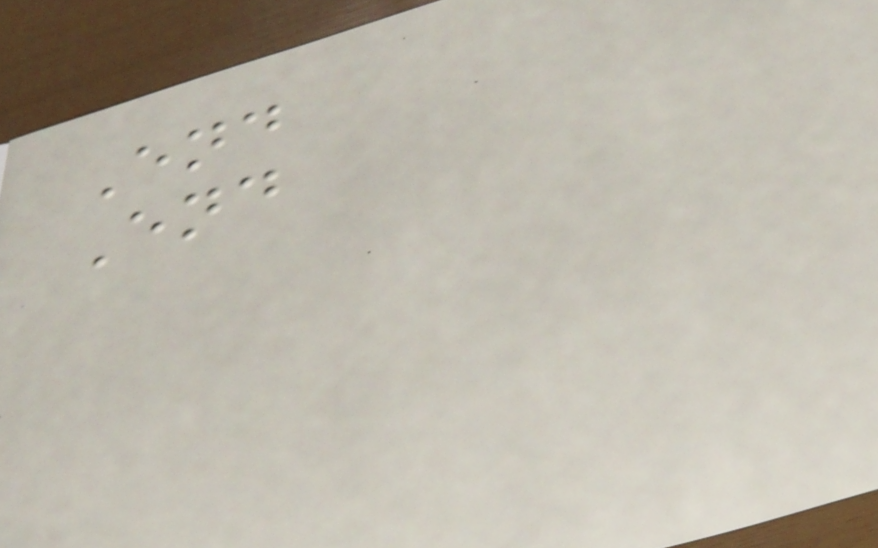End
End
